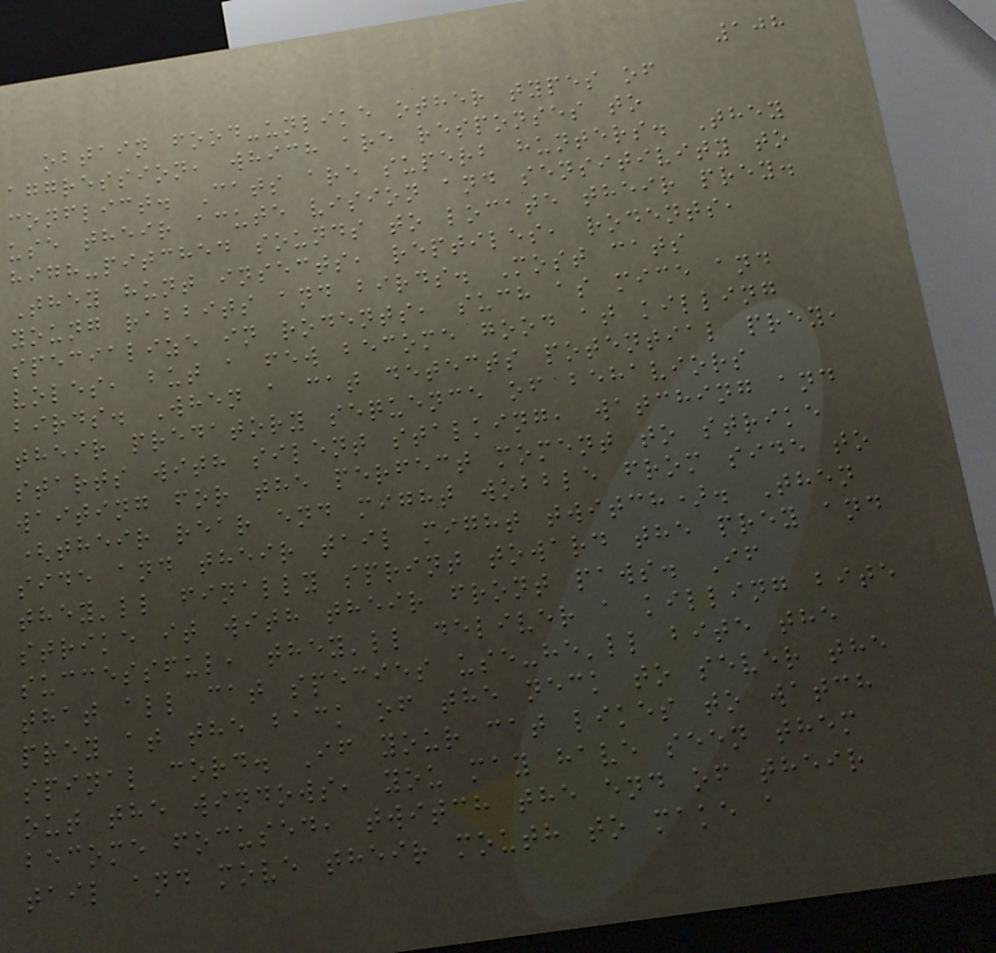108
obtain food-unlike other types of
aggression, which are responses to
conflict. Cats are superb hunters. They
use their acute vision and sensitivity to
high-pitched sounds to locate their prey.
They hunt insects, reptiles, rodents,
young rabbits and birds. Most cats
specialize in rodents, such as mice and
voles, but a few become good at killing
birds. When a cat detects potential prey,
their predatory sequence of behaviors
starts with silent stalking, watching and
waiting for the perfect moment to strike
(their rear end might wobble from side to
side and their tail might twitch). Then
they'll finally sprint toward the prey and
strike it with their front paws. If
successful, they'll deliver a killing bite
that all cat species use-he'll bite the
prey at the back of the neck to sever the
spinal cord. If your cat likes to watch
out the windows, you may have seen them
become focused, twitch the end of their
tail and move their mouth to make a
